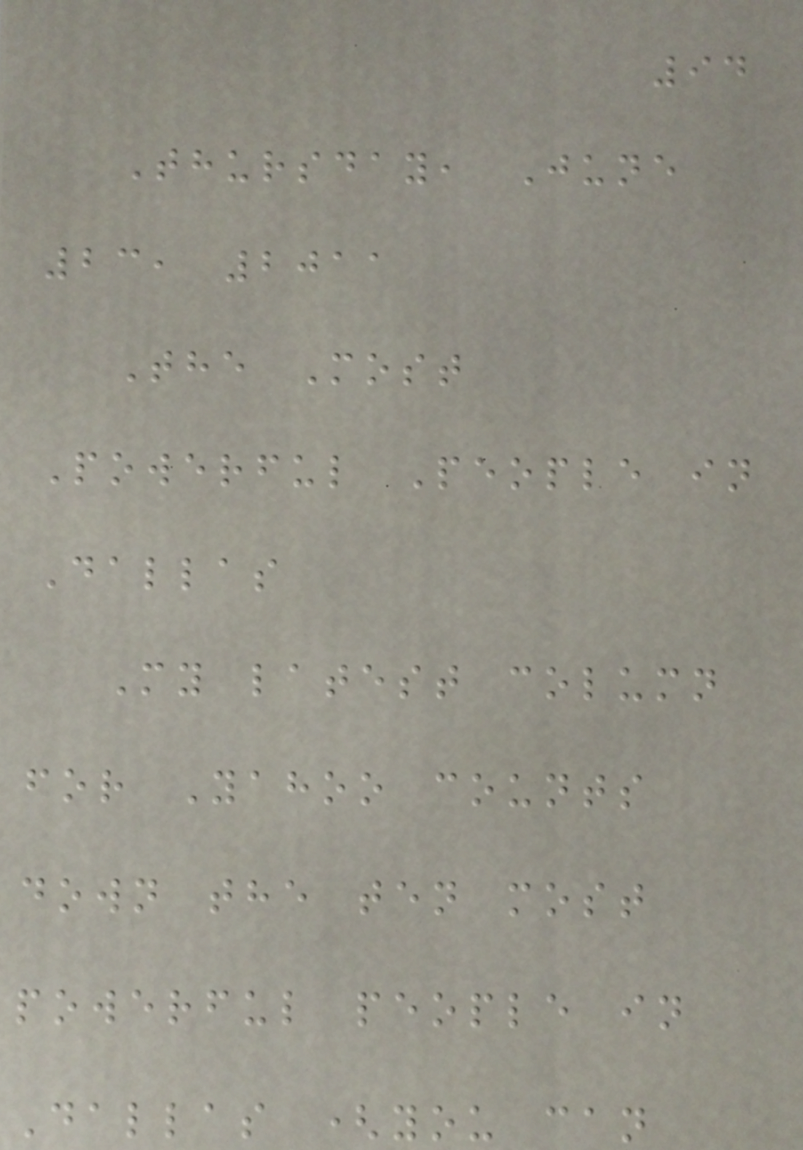94
Thursday, June
23, 2011
The Most
Powerful People in
Dallas
My latest column
for Yahoo counts
down the ten most
powerful people in
Dallas (you can
